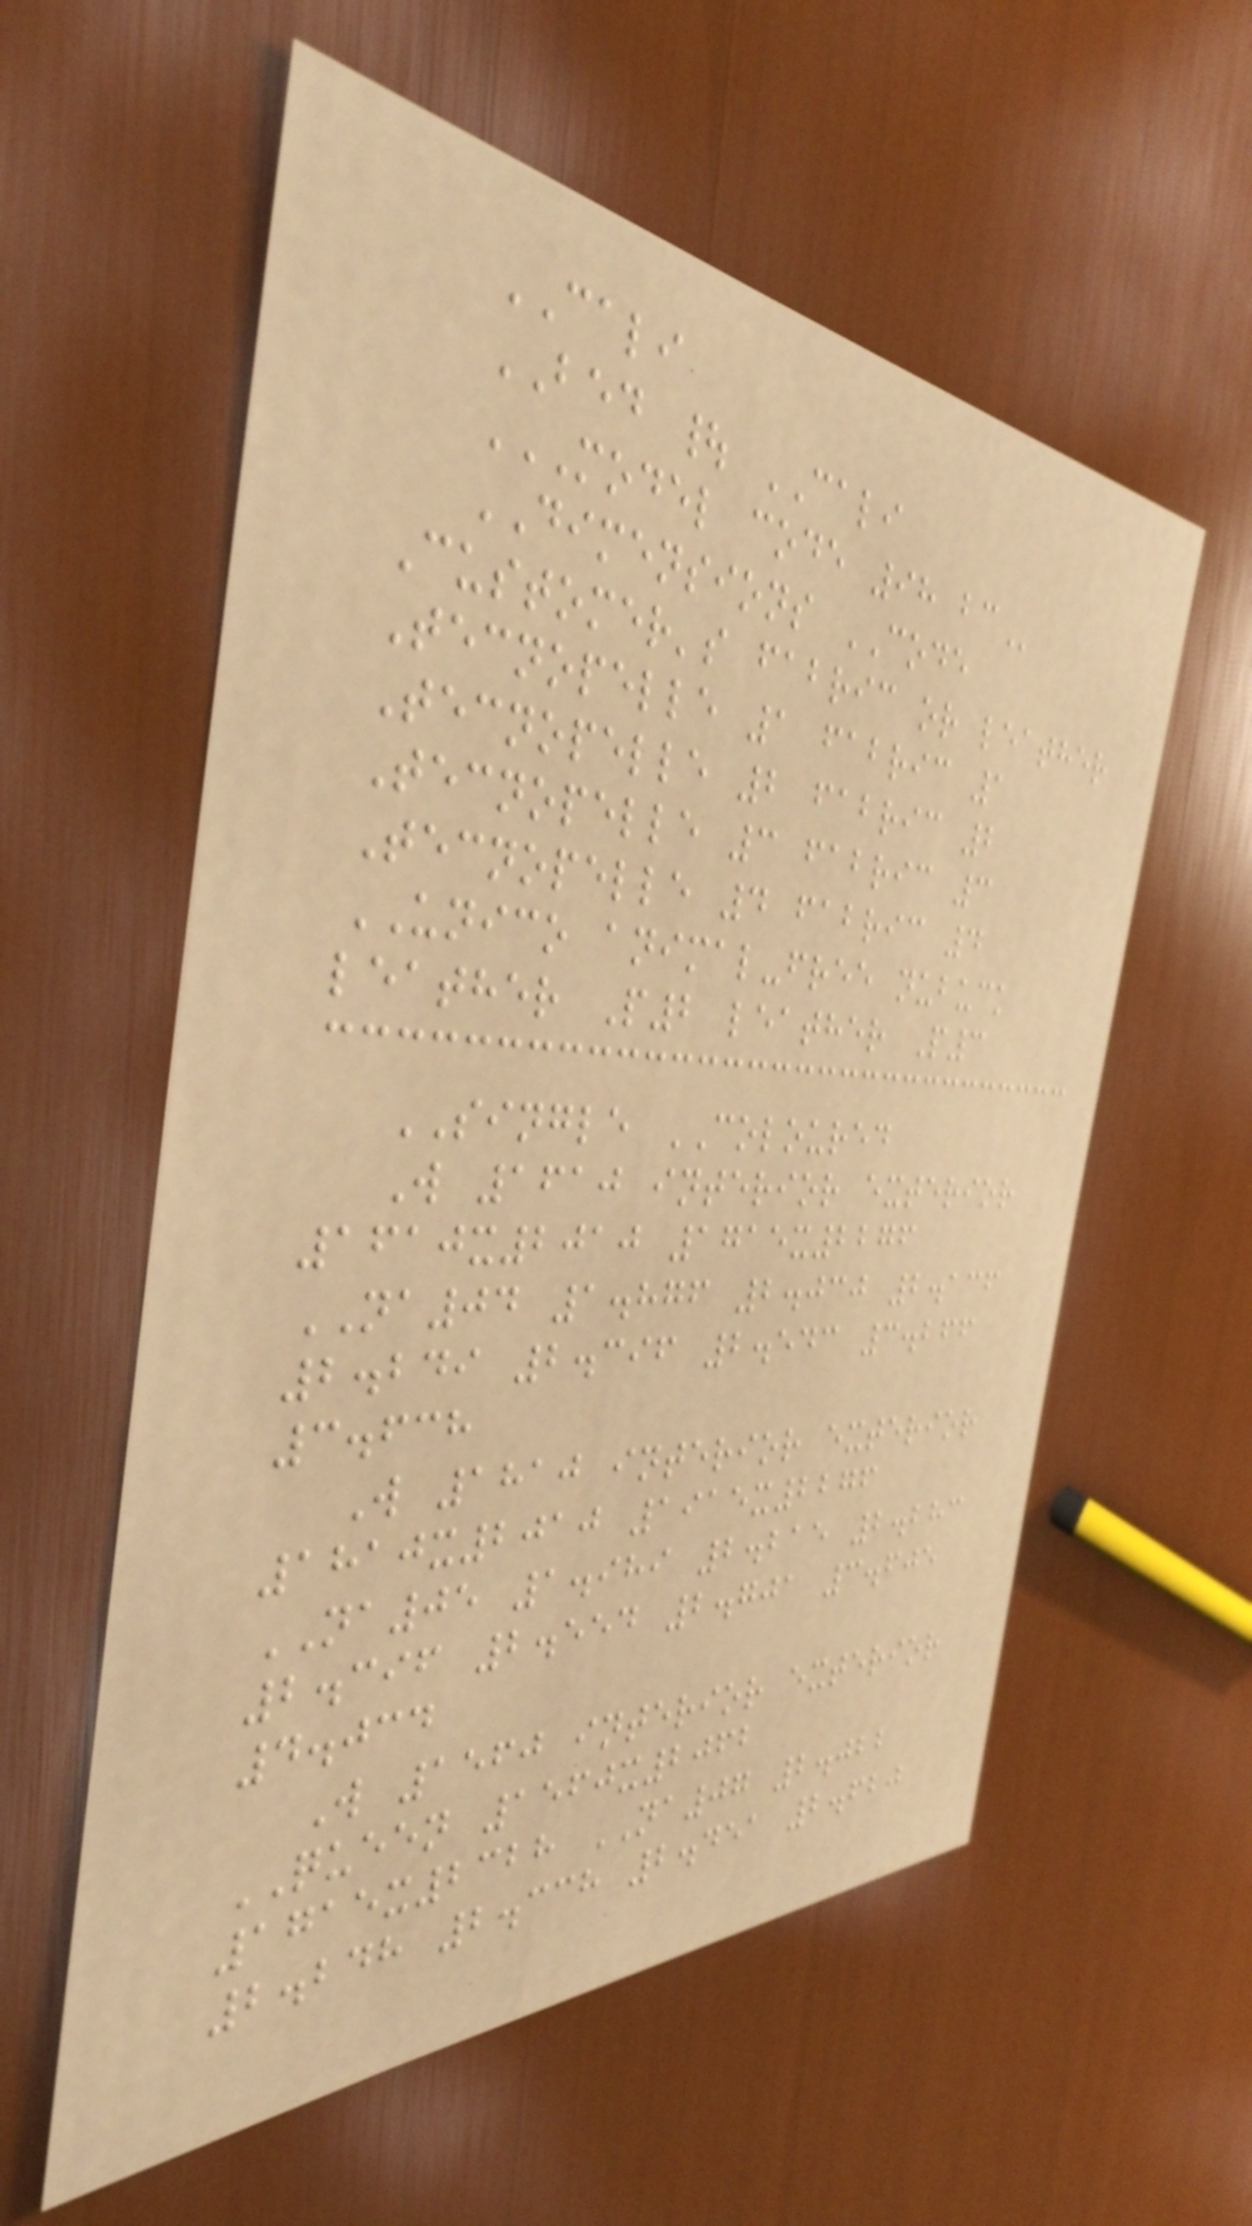CALI
BED | CALI
MODEL CODE 98 BC
DIMENSIONS CODE
Customer's fabric or leather
Tecnopelle 1 fabric 1
Tecnopelle 2 fabric 2
Tecnopelle 3 fabric 3
Tecnopelle 4 fabric 4
UNICO animal-free nubuck
leather P2 leather P3
SINGLE COLOURED
W 1610 interior exterior
1610x2010 1715x2276
NA04 1.876 2.030 2.136
2.249 2.396 2.543 3.266
3.638
W 1810 interior exterior
1810x2010 1915x2276
NA05 1.989 2.215 2.283
2.396 2.554 2.701 3.605
4.034
W 1560 interior exterior
QUEEN 1560x2062
1715x2328 NA07 2.022
2.248 2.338 2.451 2.620
